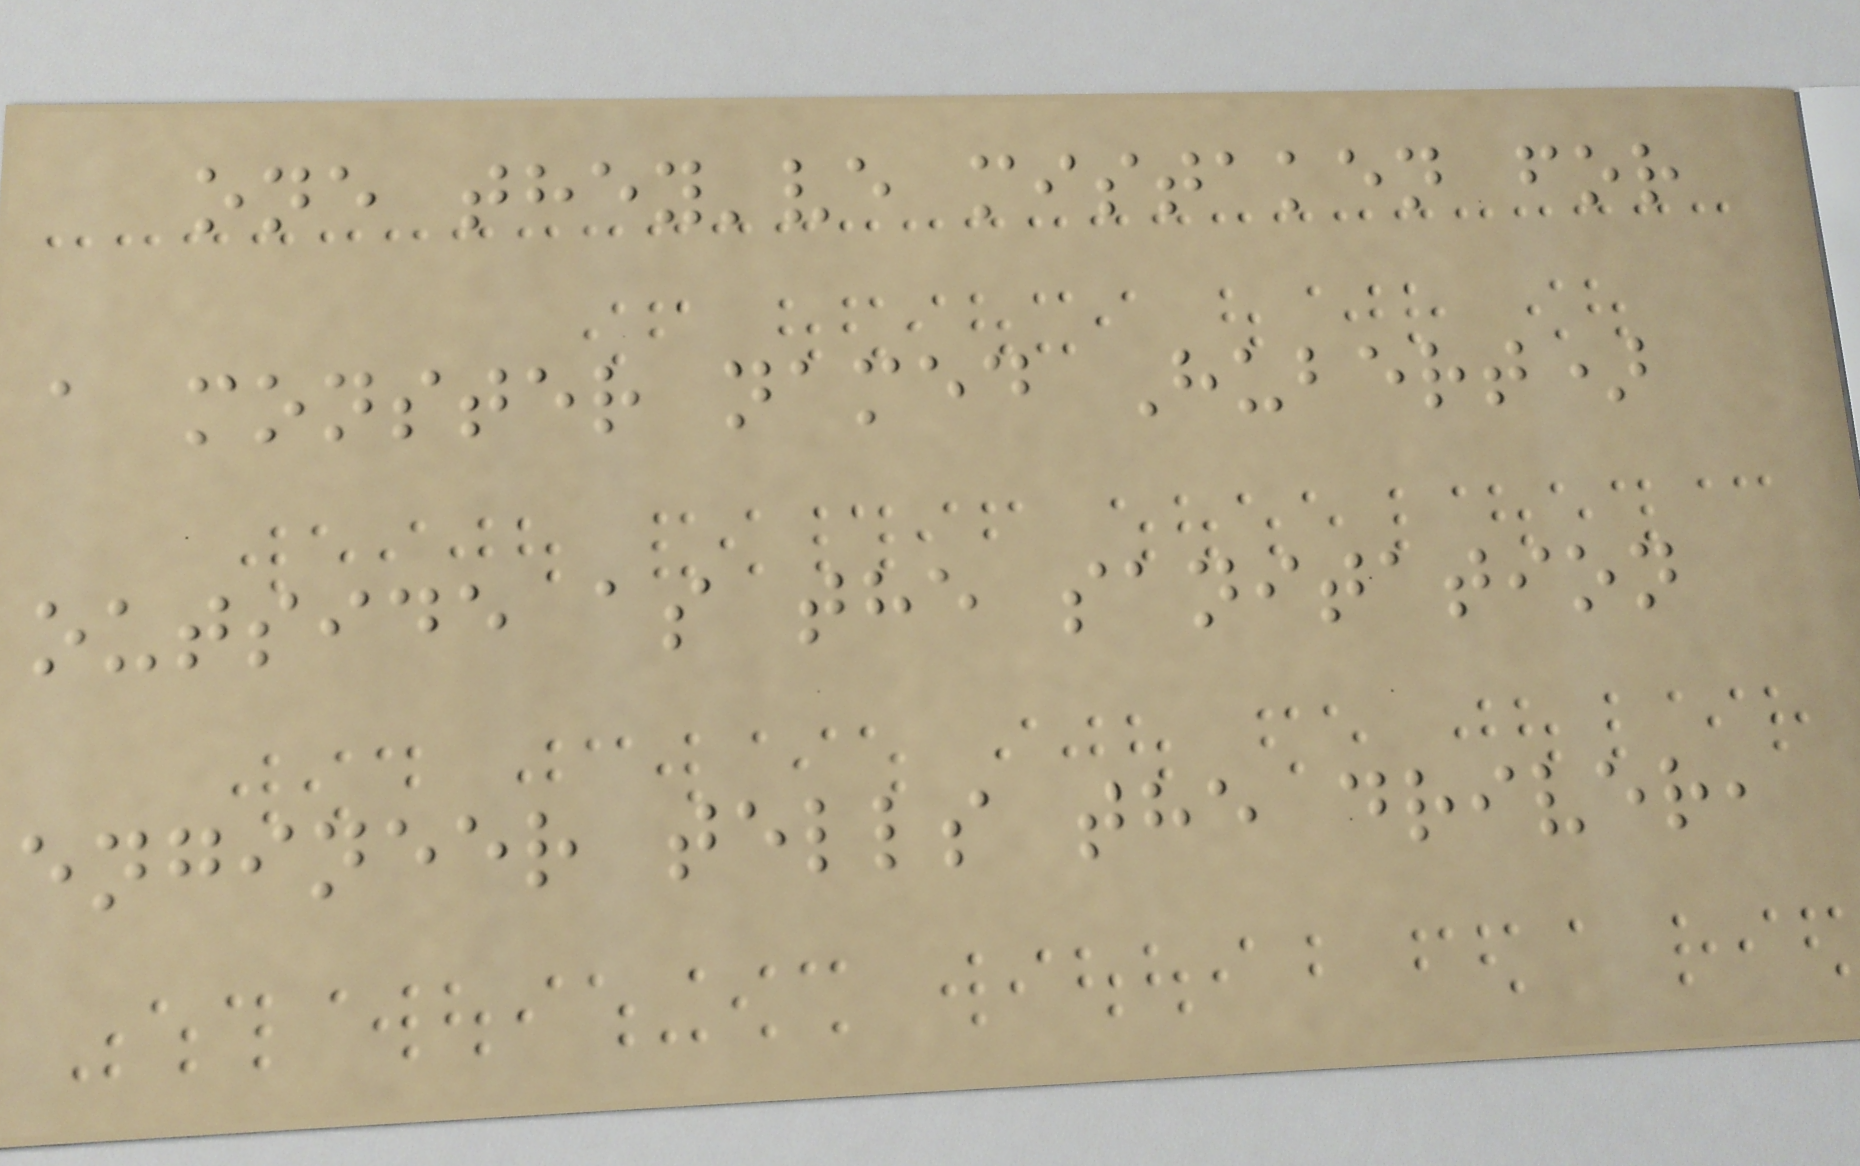one they've mistaken for
a monster named Hubert)
outside as the sanitation
engineer tells the driver,
